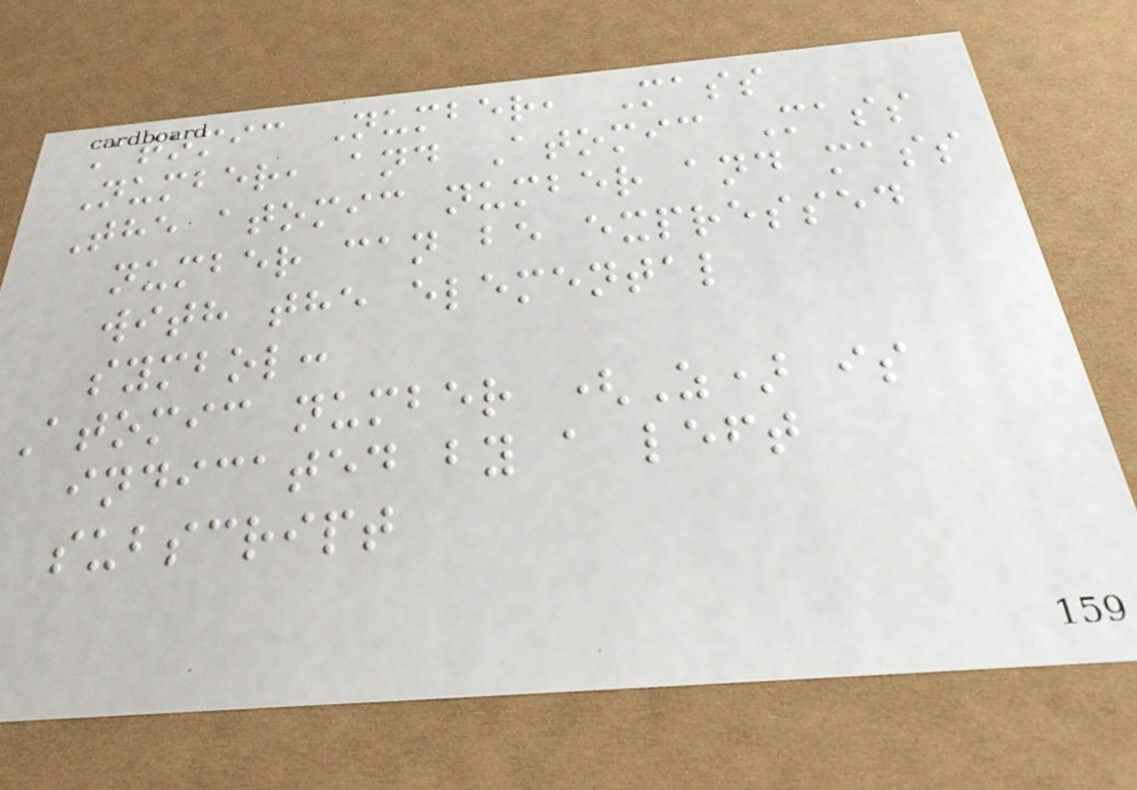Atomic Number, Mass
Number, and Atomic Mass
The atomic number and mass
number can be expressed
with the elemental
symbol:
Atomic number (Z) is
indicated by a left
subscript
